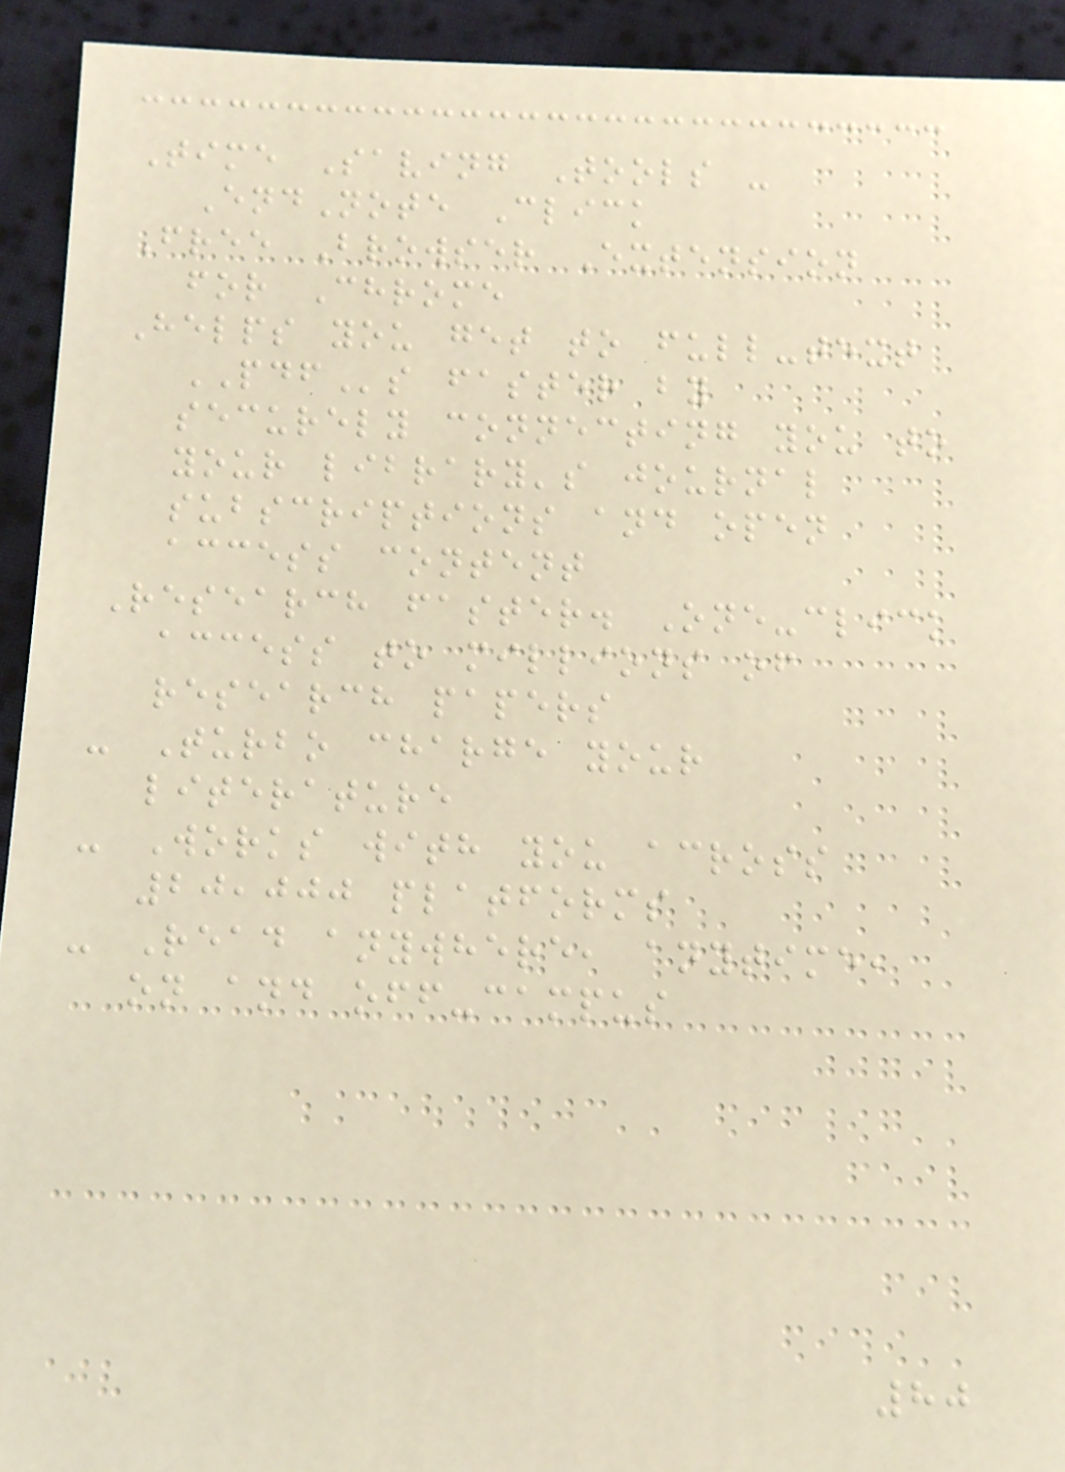Time Saving Tools -
EndNote Click
Free Browser Extension
for Chrome
Helps you get to full-text
PDFs faster by
securely connecting you to
your library's journal
subscriptions and open
access content
Research faster. One-click
access to millions of
research papers
- Turbo charge your
literature
- Works with you across
20,000 platforms
- Read anywhere, anytime,
on and off-campus
80
